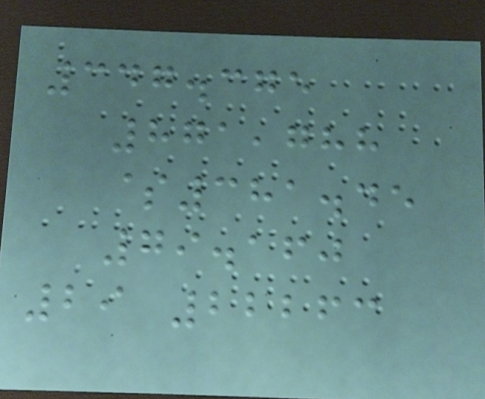347.375
871,788
$381.45
79.160
29 22263
